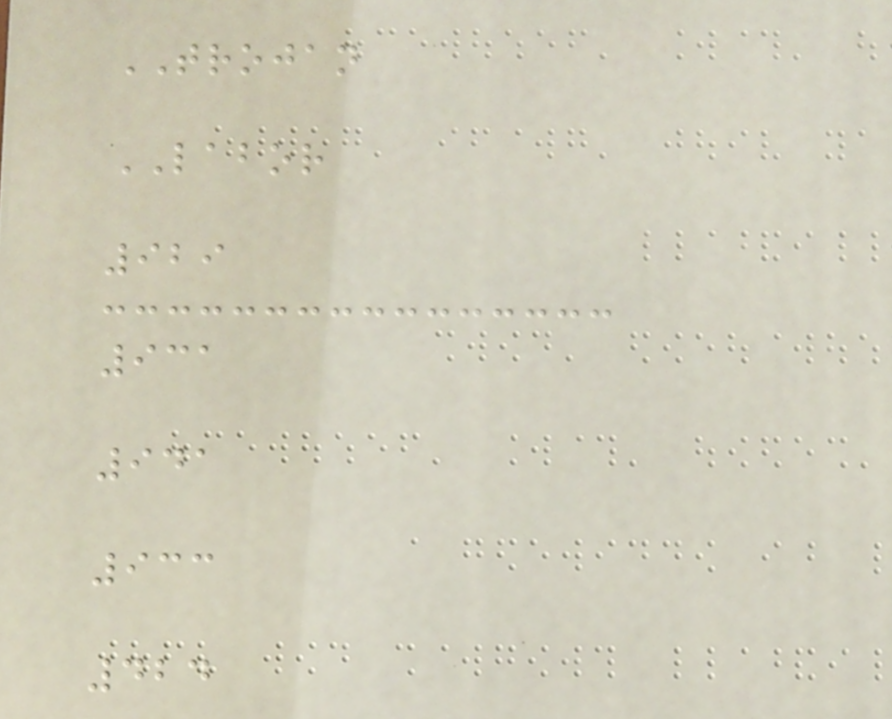TROJAN
LABOR
929
931
941
933
424
